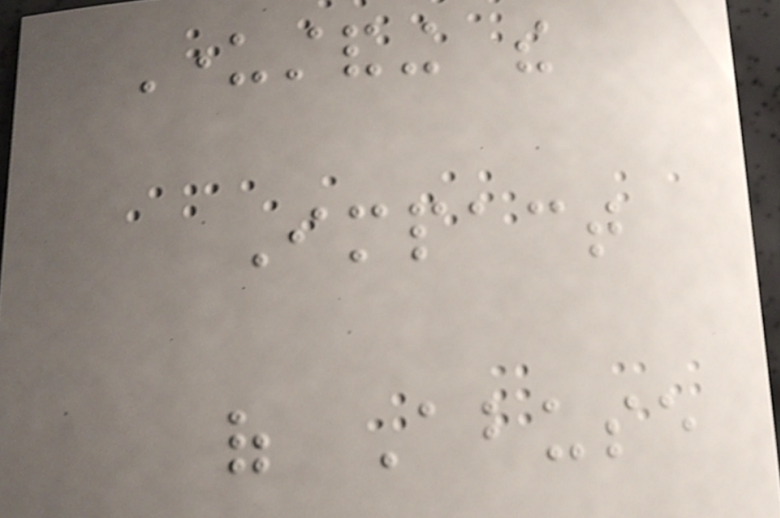Understanding the
Impact
of Abuse
